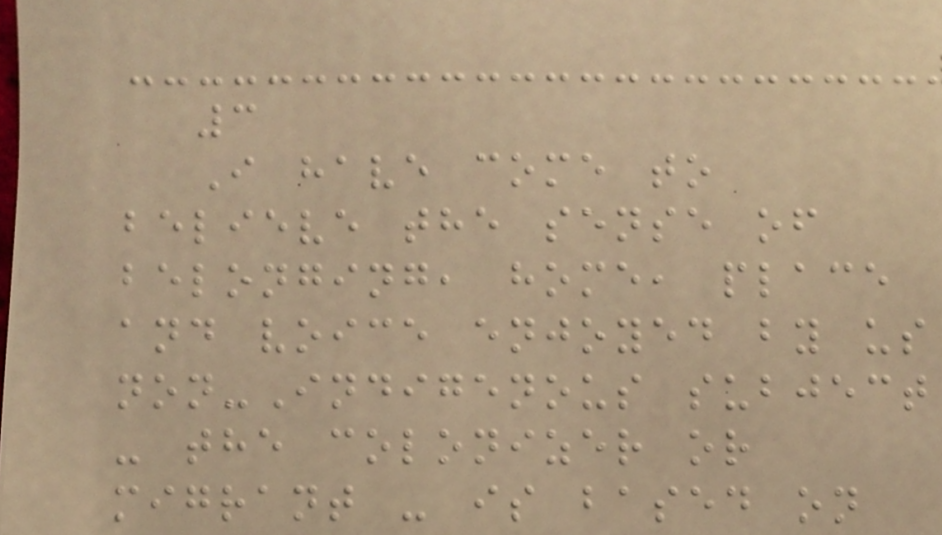3
I have come to
believe the sense of
belonging, home, place
and voice enjoyed by us
non-Indigenous subject
- the colonizer or
migrant - is based on
